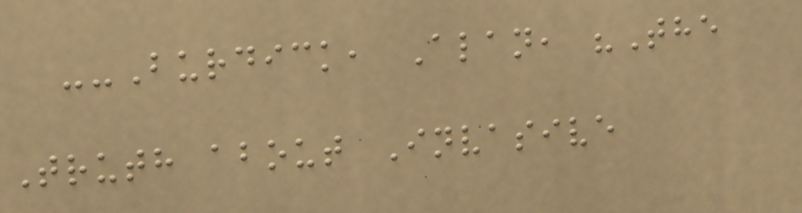--Burdick, Alan, "The
Truth about Invasive
